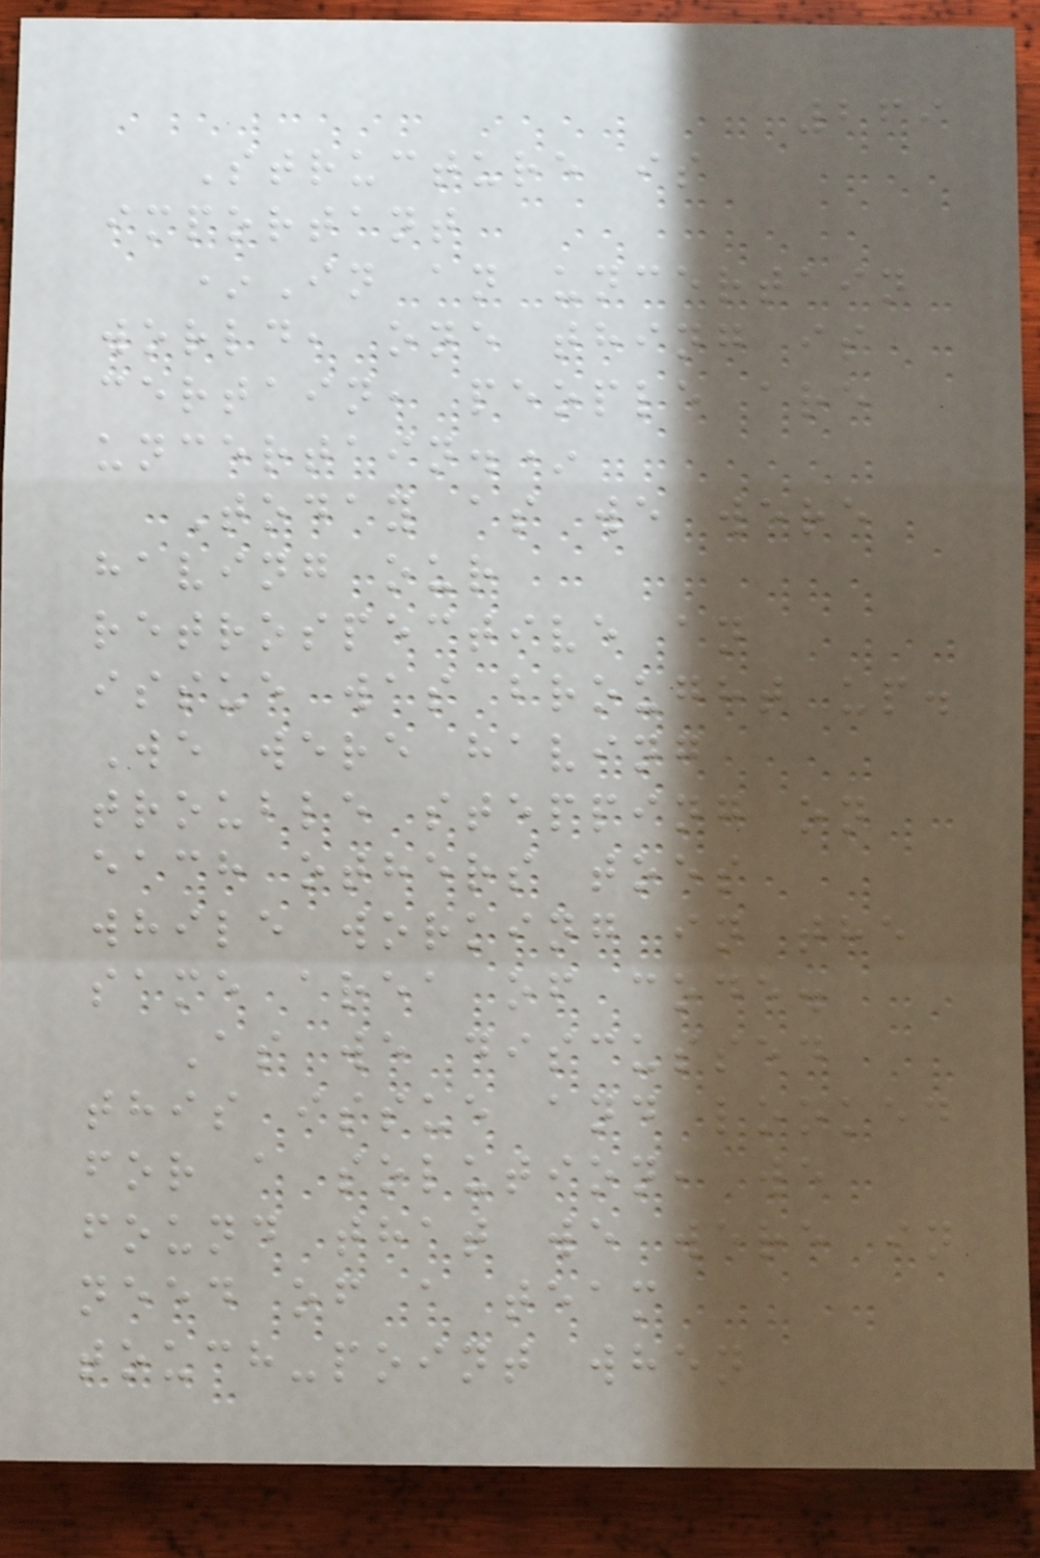269
Structure is
important
*In an uncertain
world, one thing is
certain, people are
uncertain.*
Today as we were
having our
retrospective an
issue was brought up.
We were having
trouble stepping on
each others toes
while working in the
same area of code.
As we discussed
this issue and looked
for a solution, we
found that we were in
need of a team
touch-point when
